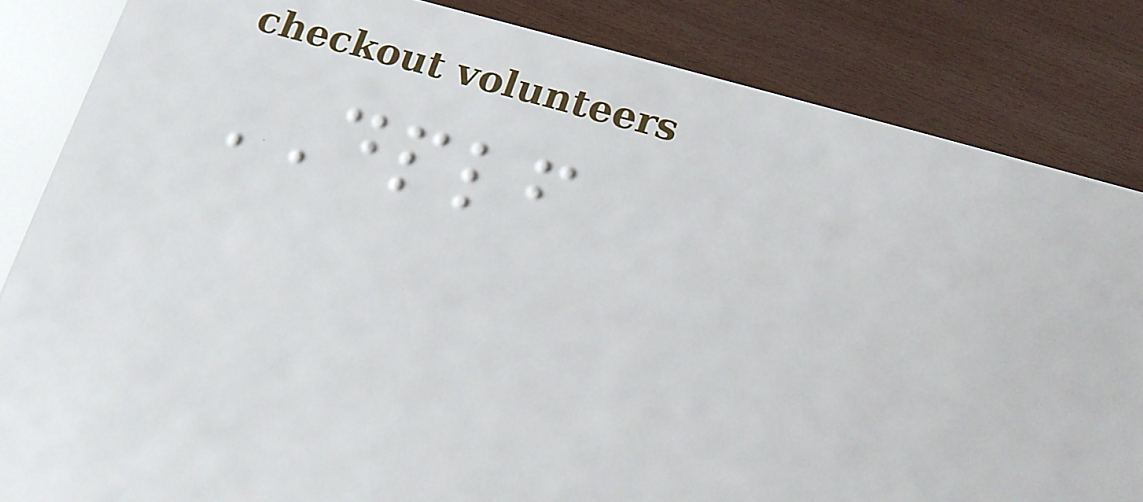DPLF
